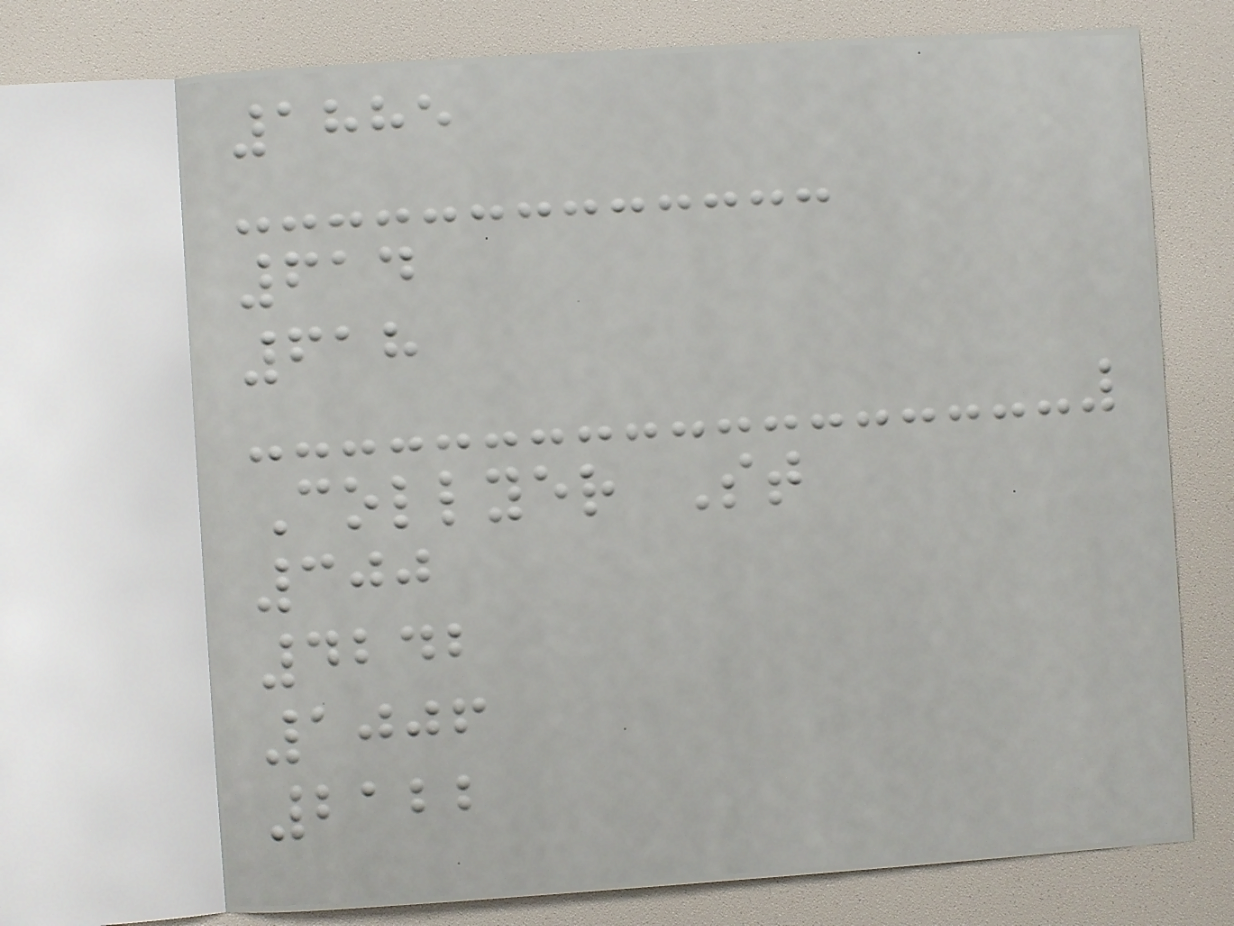1885
614
618
Collyer St
300
4242
1006
2122
